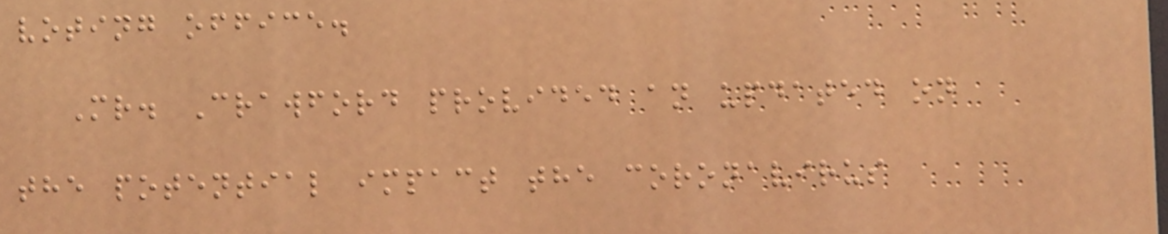voting office.
Mr. Crawford provided an updated on
the potential impact the coronavirus
